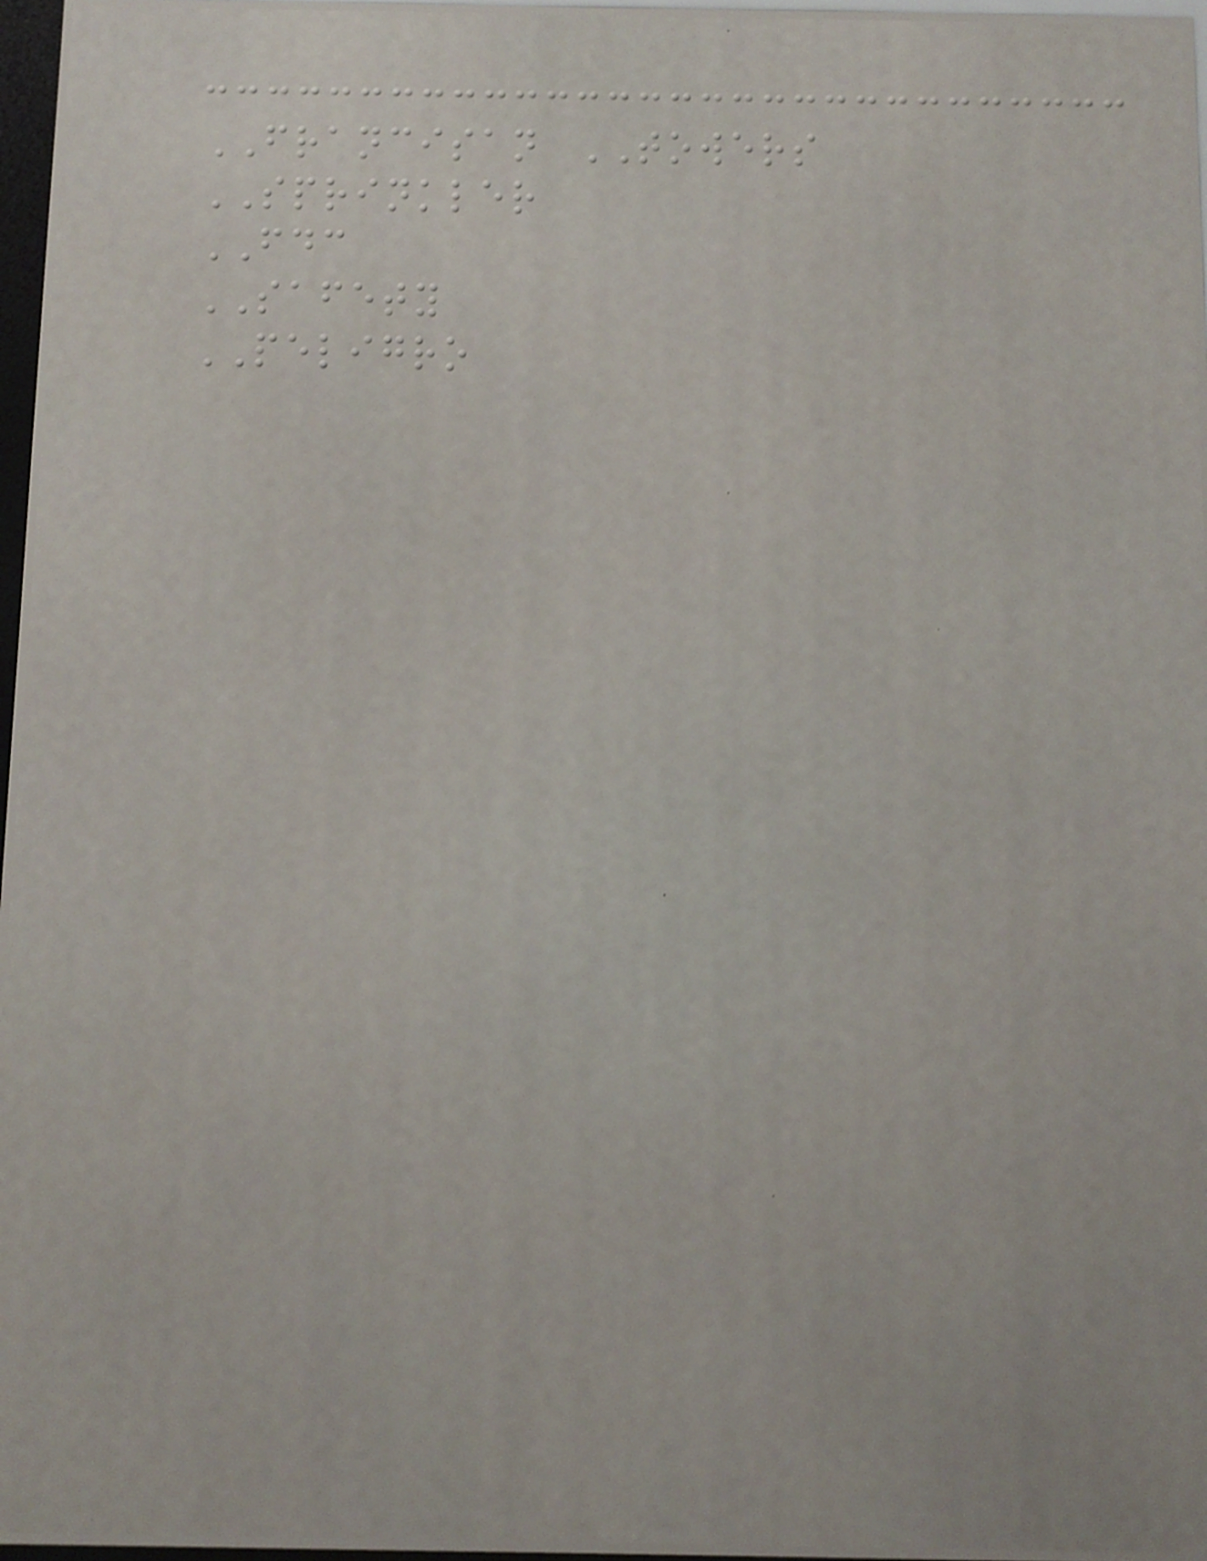FRANCISAN TOWERS
SPRINKLER
FDC
SAFETY
PELIGRO
